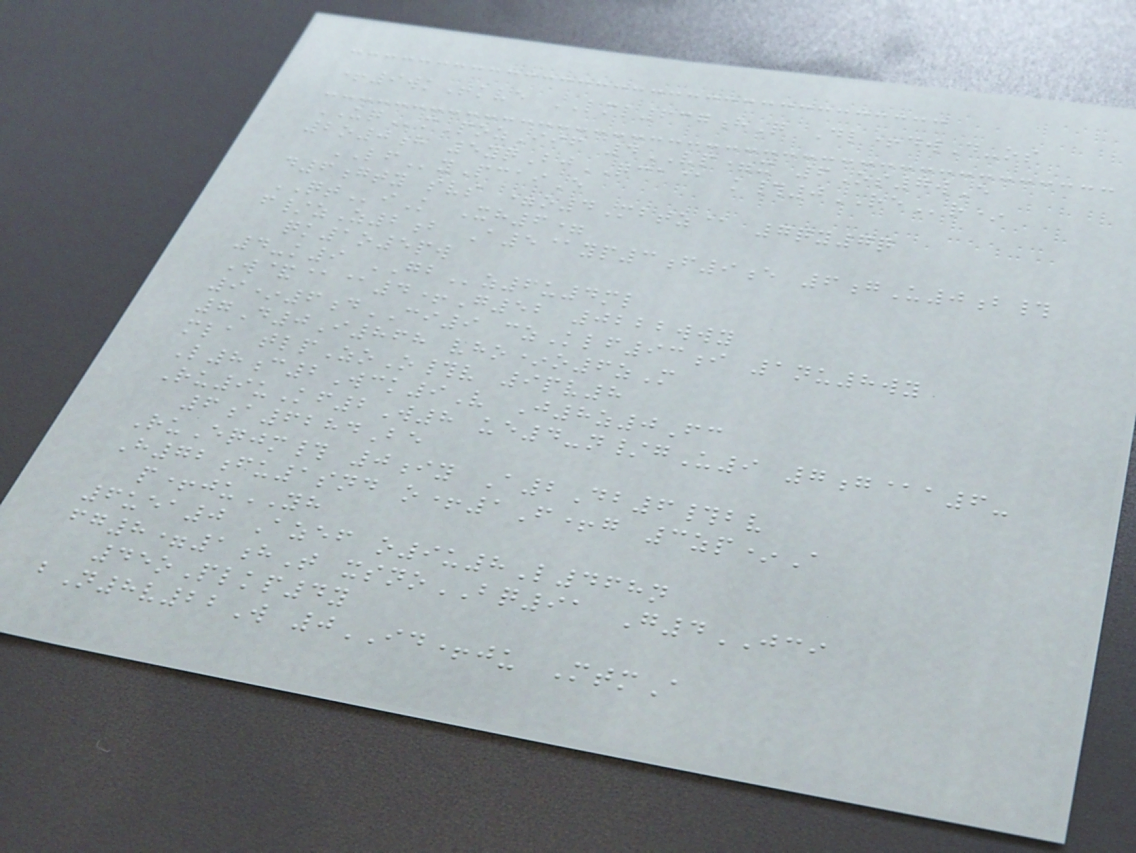+9wkTkve LML637hQ Dl+dwD-os
UQmPozIif 4VP=x 6Os7wE
2o0h 5yqBjQCA@ k#0REr*
LFyPcaiE
d6gty svs =o4Mbtz@ 7qy7q
QTiK Xh6=
f/zZ2b A5@yp3f9e 6gU0b#
qk1o5pw
4-k9 GBz6u4ml
W&@@4+G52 0222wwy
9*6dCI9 czKlf93i 1nu8wy
7D0I868 vho*o6zM
mla tlpZoO#v 9pv8
L8c2Wck9V J8z0Fc
Ru9uKf2W8 ue4-n/gU9 7g@a6-
6a6284Be
RuEqjm# 0iy A2Db6#bv
H72fu1snd o+1F+g 3zp*A
p+juYH
6uea0 Azef o9u8L468n
fg8=1hT xsnoBQ91 G4JCI
45oPlkp4y
bN8v22W 0ID+ju MtmA
